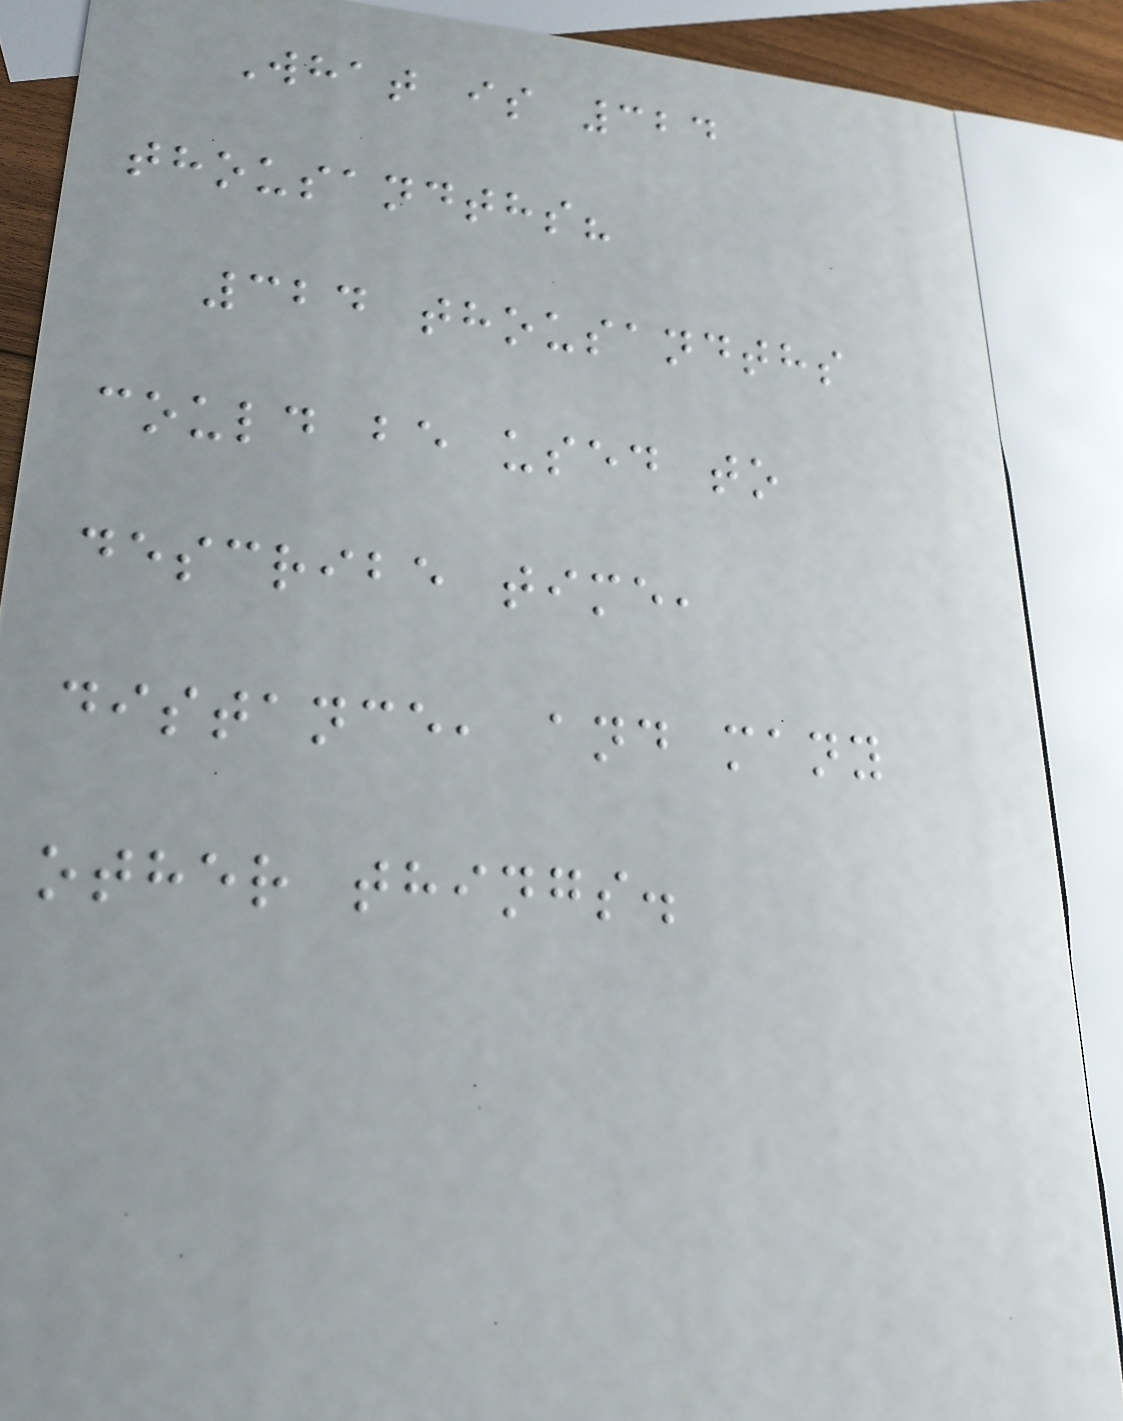What is 324
thousandths?
324 thousandths
could be used to
describe time,
distance, and many
other things.
